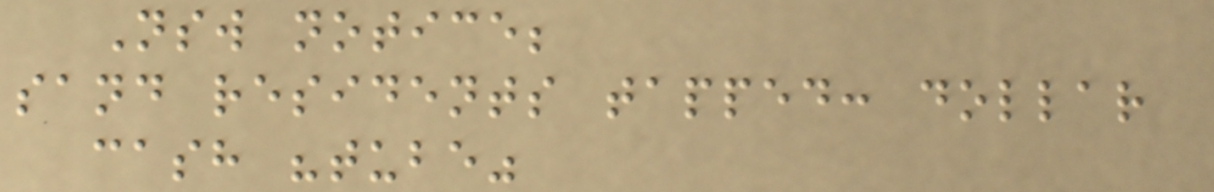Nsw notice;
sand residents tapped: dollar
cash "tube"
